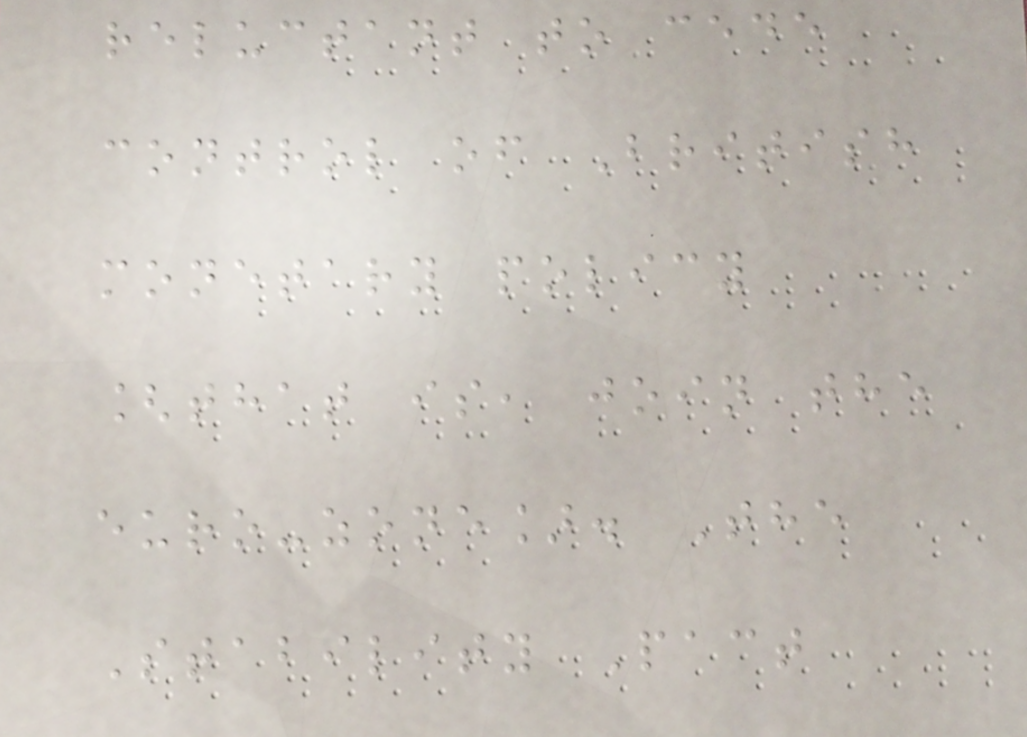reluctant to cede
control of British
monetary policy
[that is, join the
euro-zone]. The
Stability Pact
